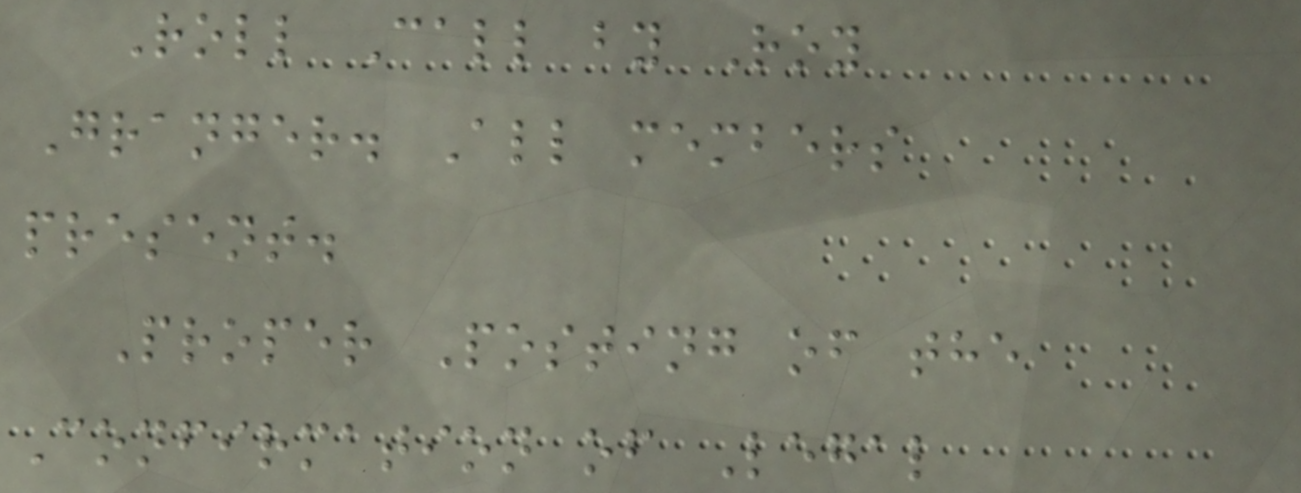Roll Call by Roy
Granger. All members
present.
Proper Posting of the
Confirmation of Legal
